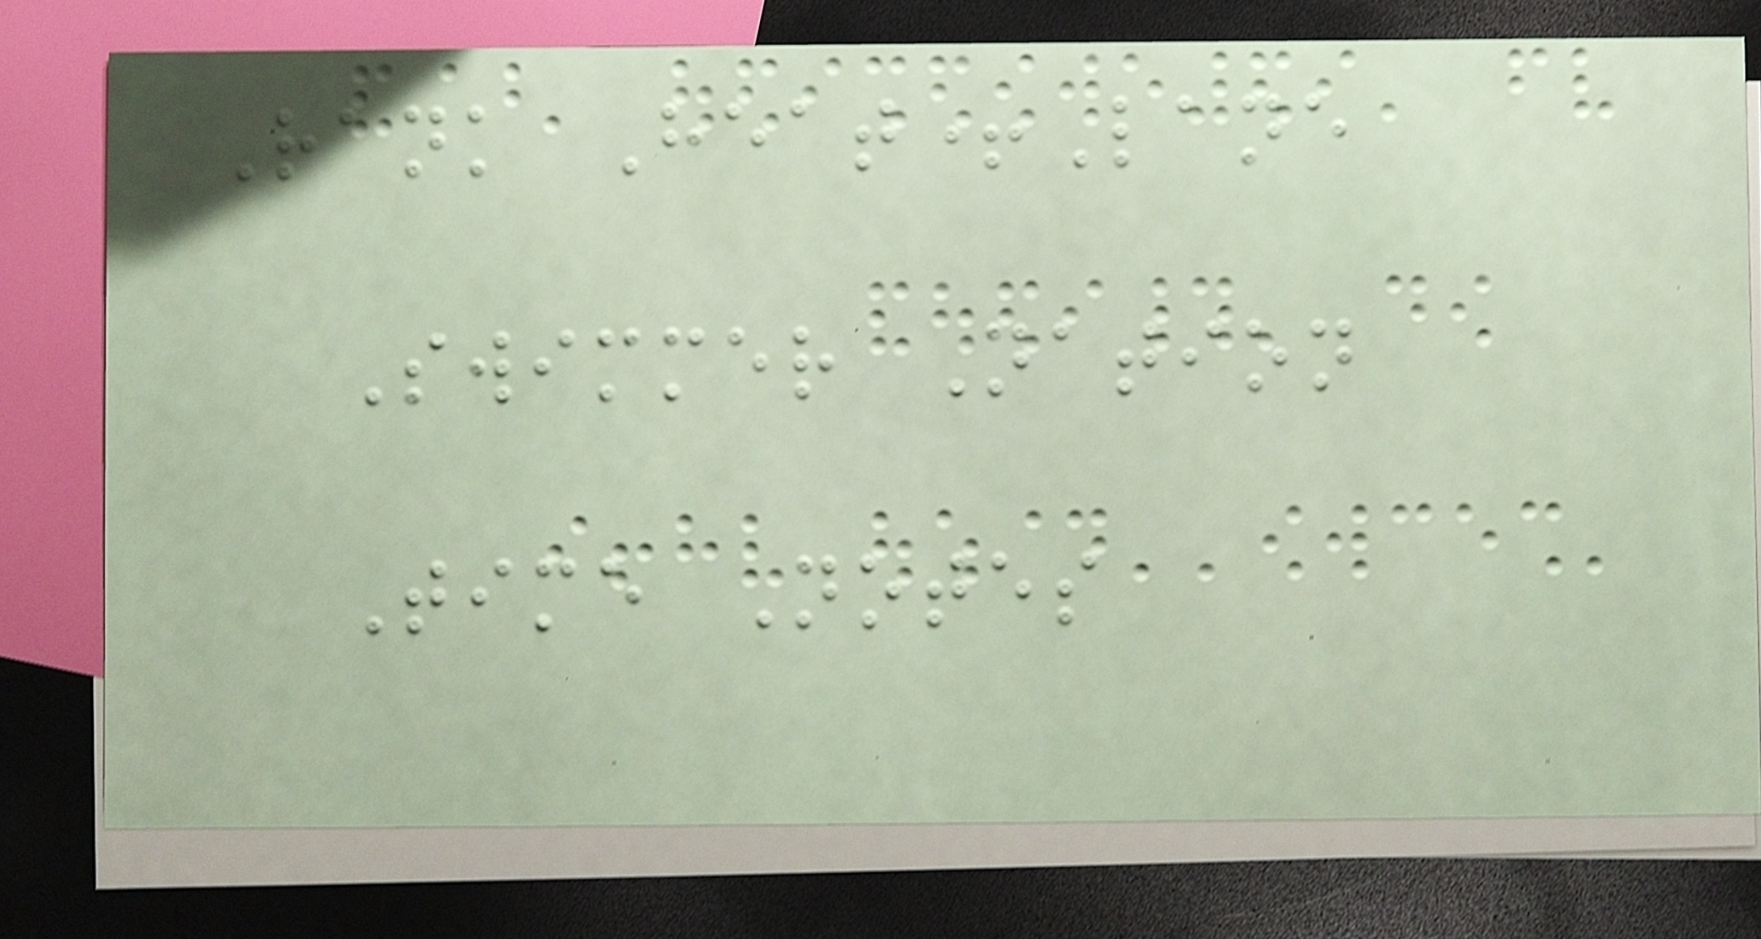Rank Heat+Lane
Swimmer Nation
Time Notes
